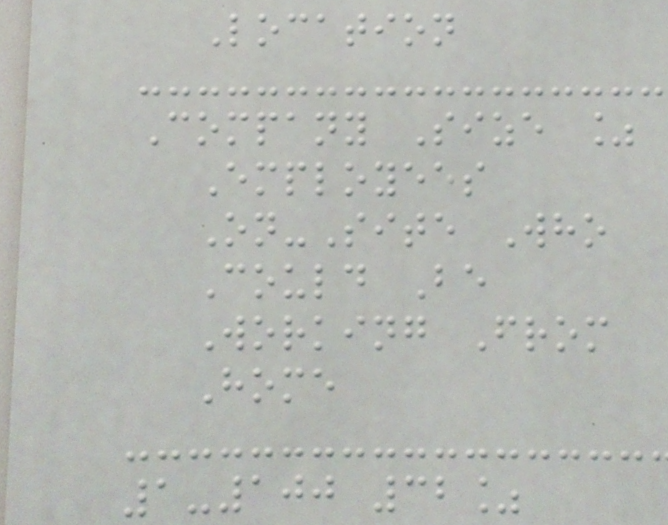Location
Company Size %
Employees
On-Site Who
Could Be
Working From
Home
1-100 32%
